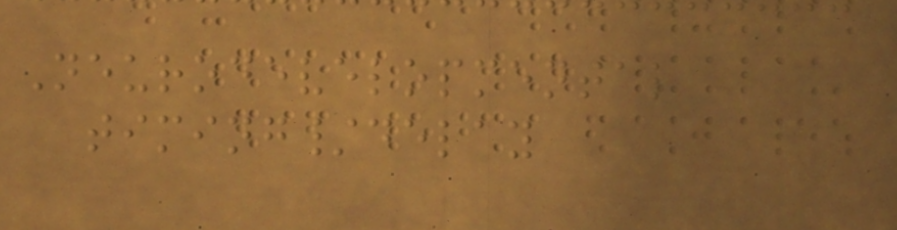Neurodevelopmental
timing/delay
